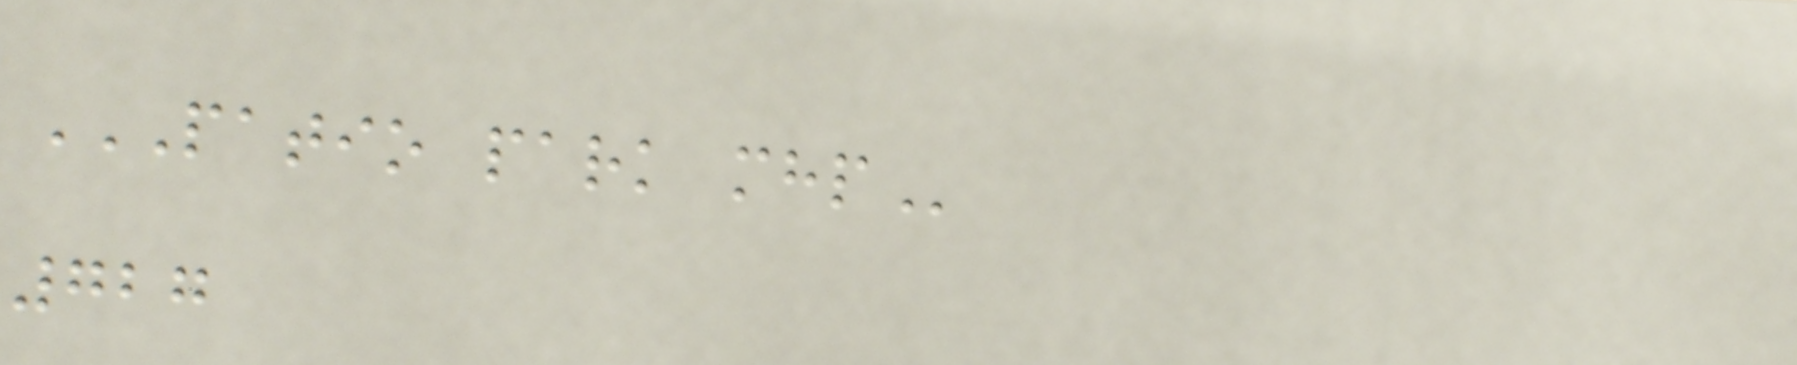PATIO PARK MHP
727
